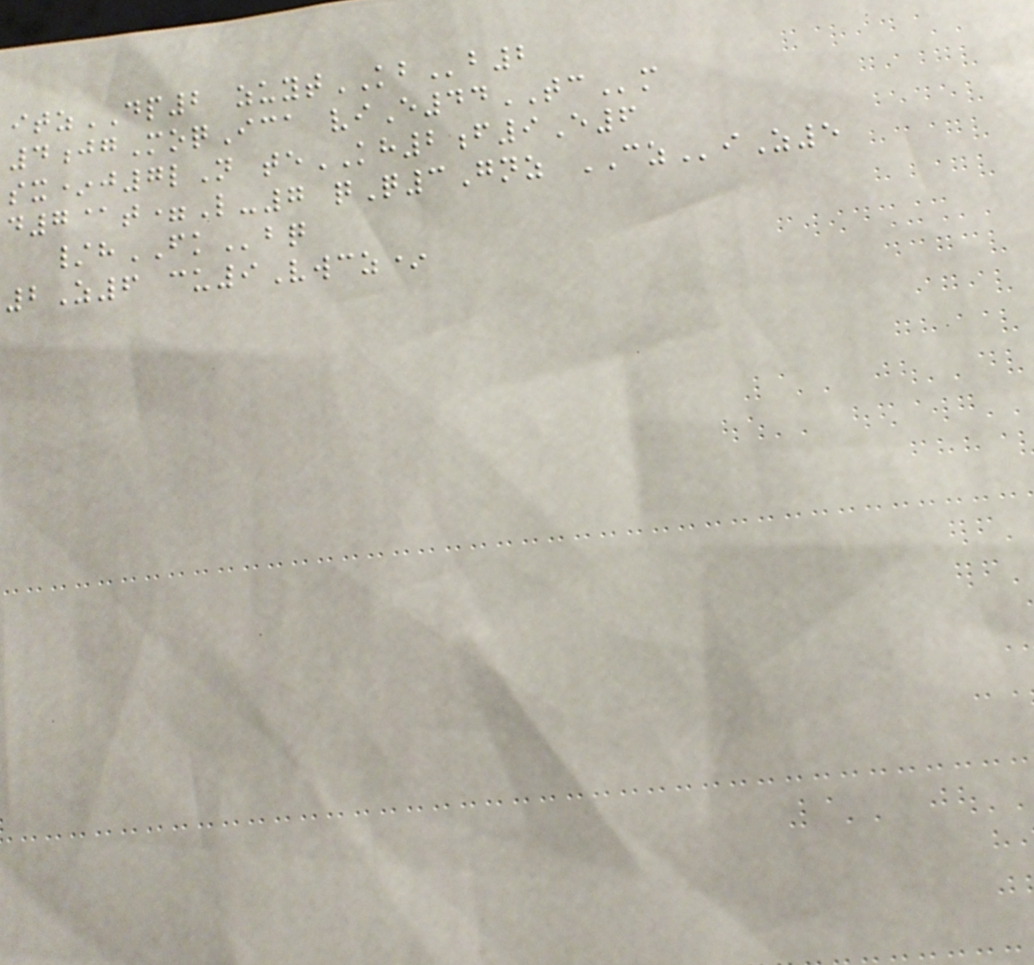itzDP2 zuytKBb2
4jgMoqIca viE44TCm
sx*j7lN teKH2f9E6
d7@t=L-7 qQ3Gnz CZiZ5
/hFKbq
2Z6 cu9Vwcz*
